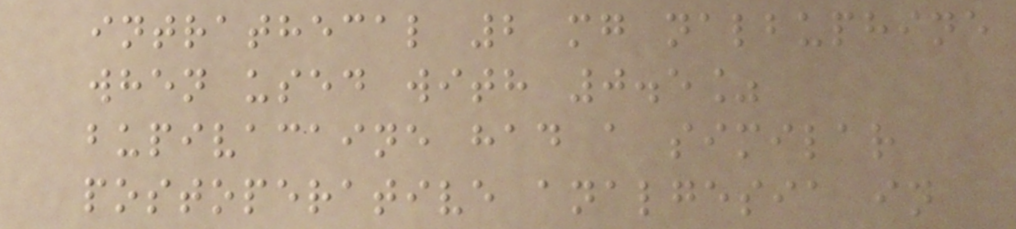intrathecal 2 mg nalbuphine
when used with 0.5%
bupivacaine had a similar
postoperative analgesia in
